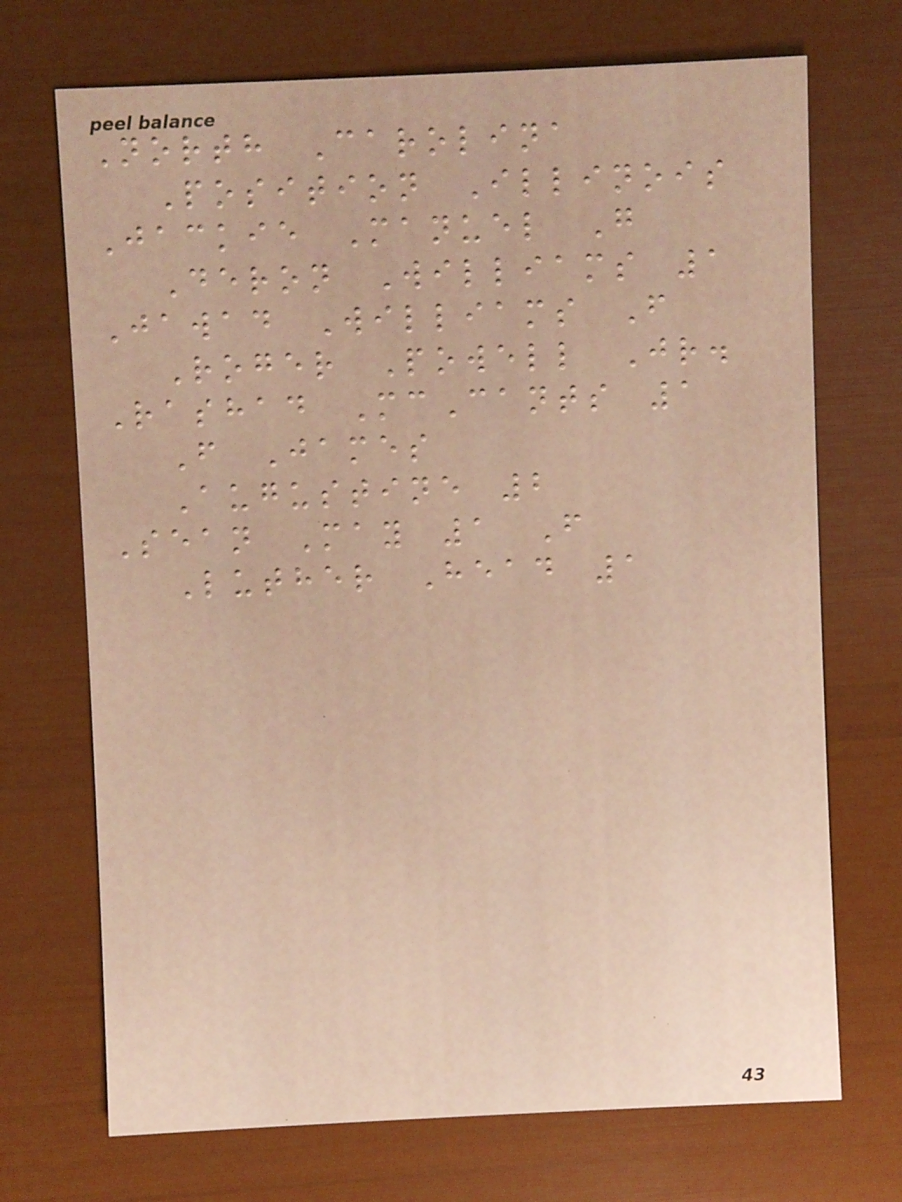North Carolina
Position Illinois
Jackie Manuel G
Deron Williams 1
Jawad Williams F
Roger Powell Jr.
Rashad McCants 1
F James
Augustine 2
Sean May 1 F
Luther Head 1
